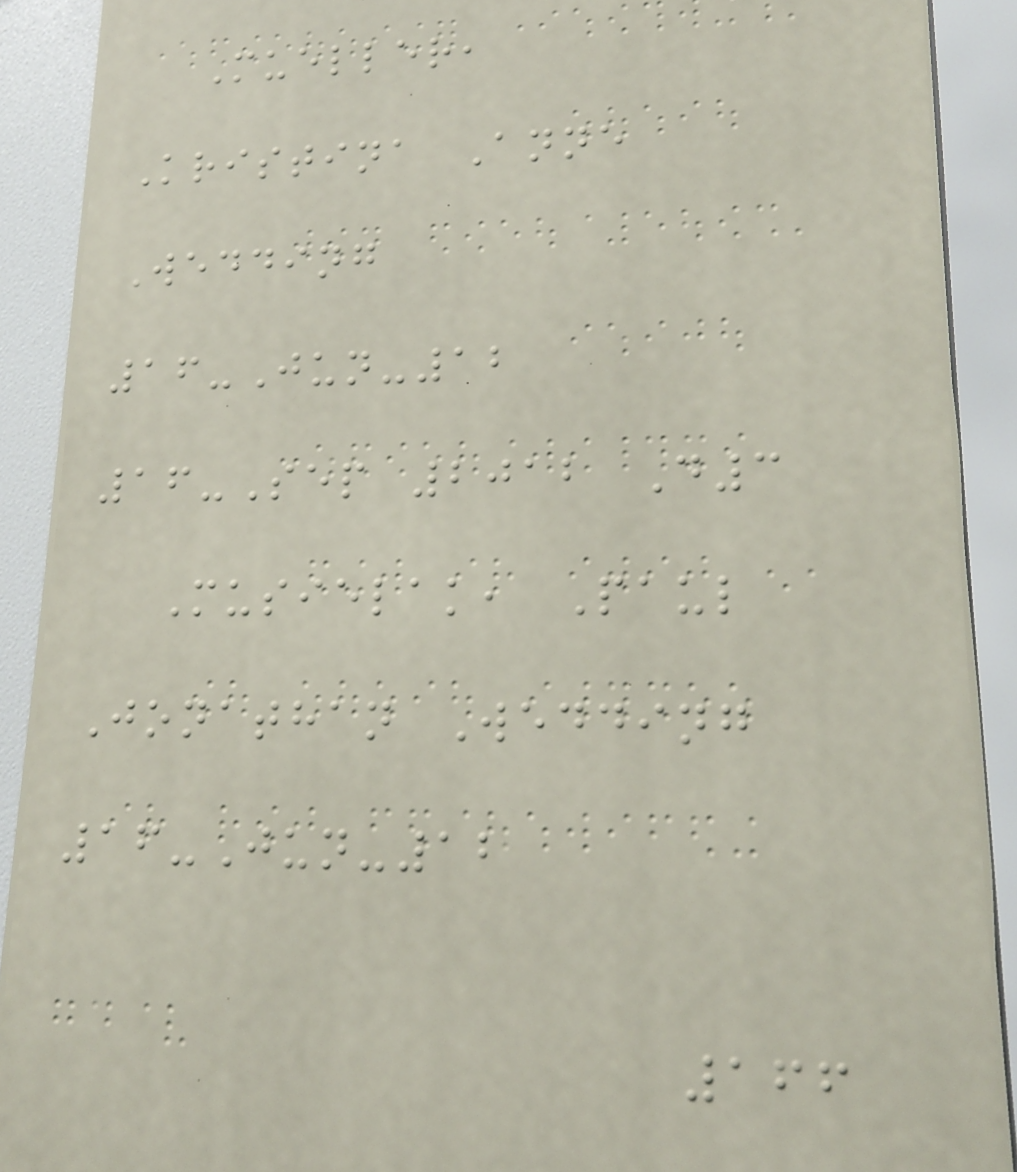Mueller,
Kristina Anne
Wedding
16-Jun-12
16-Sep 2012 D3
Musielak, Paul
Jonathan Wedding
16-Jun-12
166
